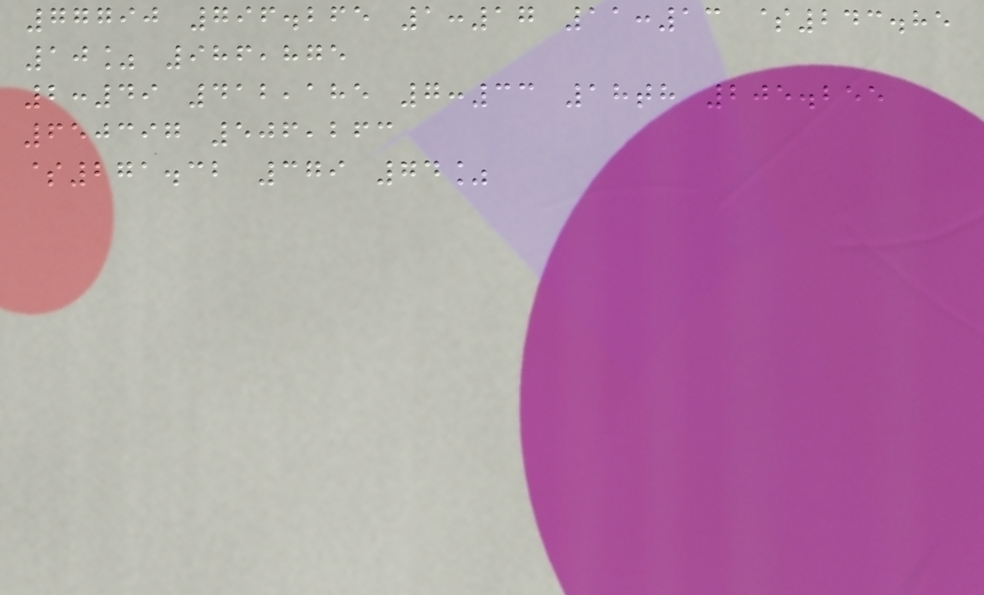77790 796.265 1:17 11:13 $243.85
10% 986,875
2:49 412,185 7:33 18th 205.255
650397 506,263
$271.32 379 74%
